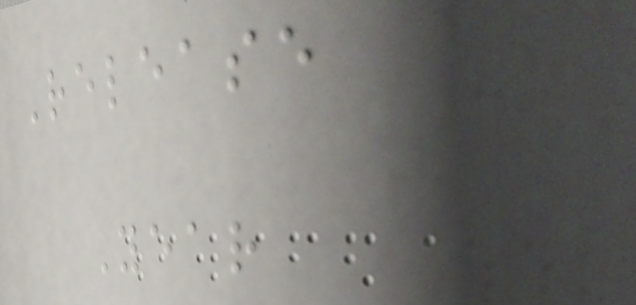Release
Year
